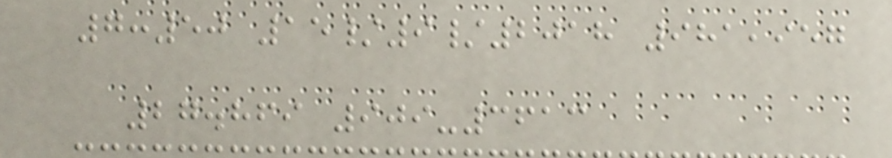7:50 15/9/2018 981,957
27.869 909-3613
